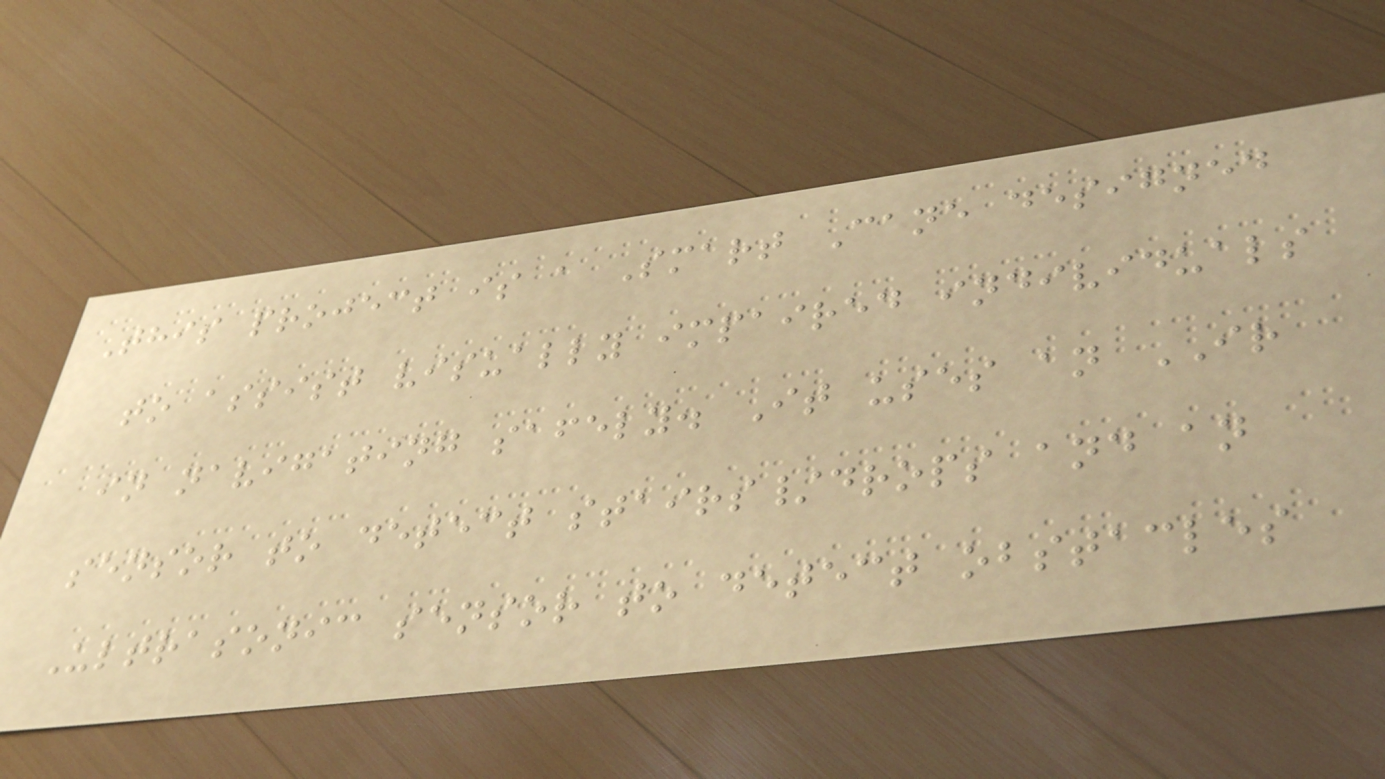This project is a Smart Cane designed
to assist visually impaired individuals
in navigating safely. It uses an IR
sensor to detect stairs/drops and an
Ultrasonic sensor to detect obstacles
